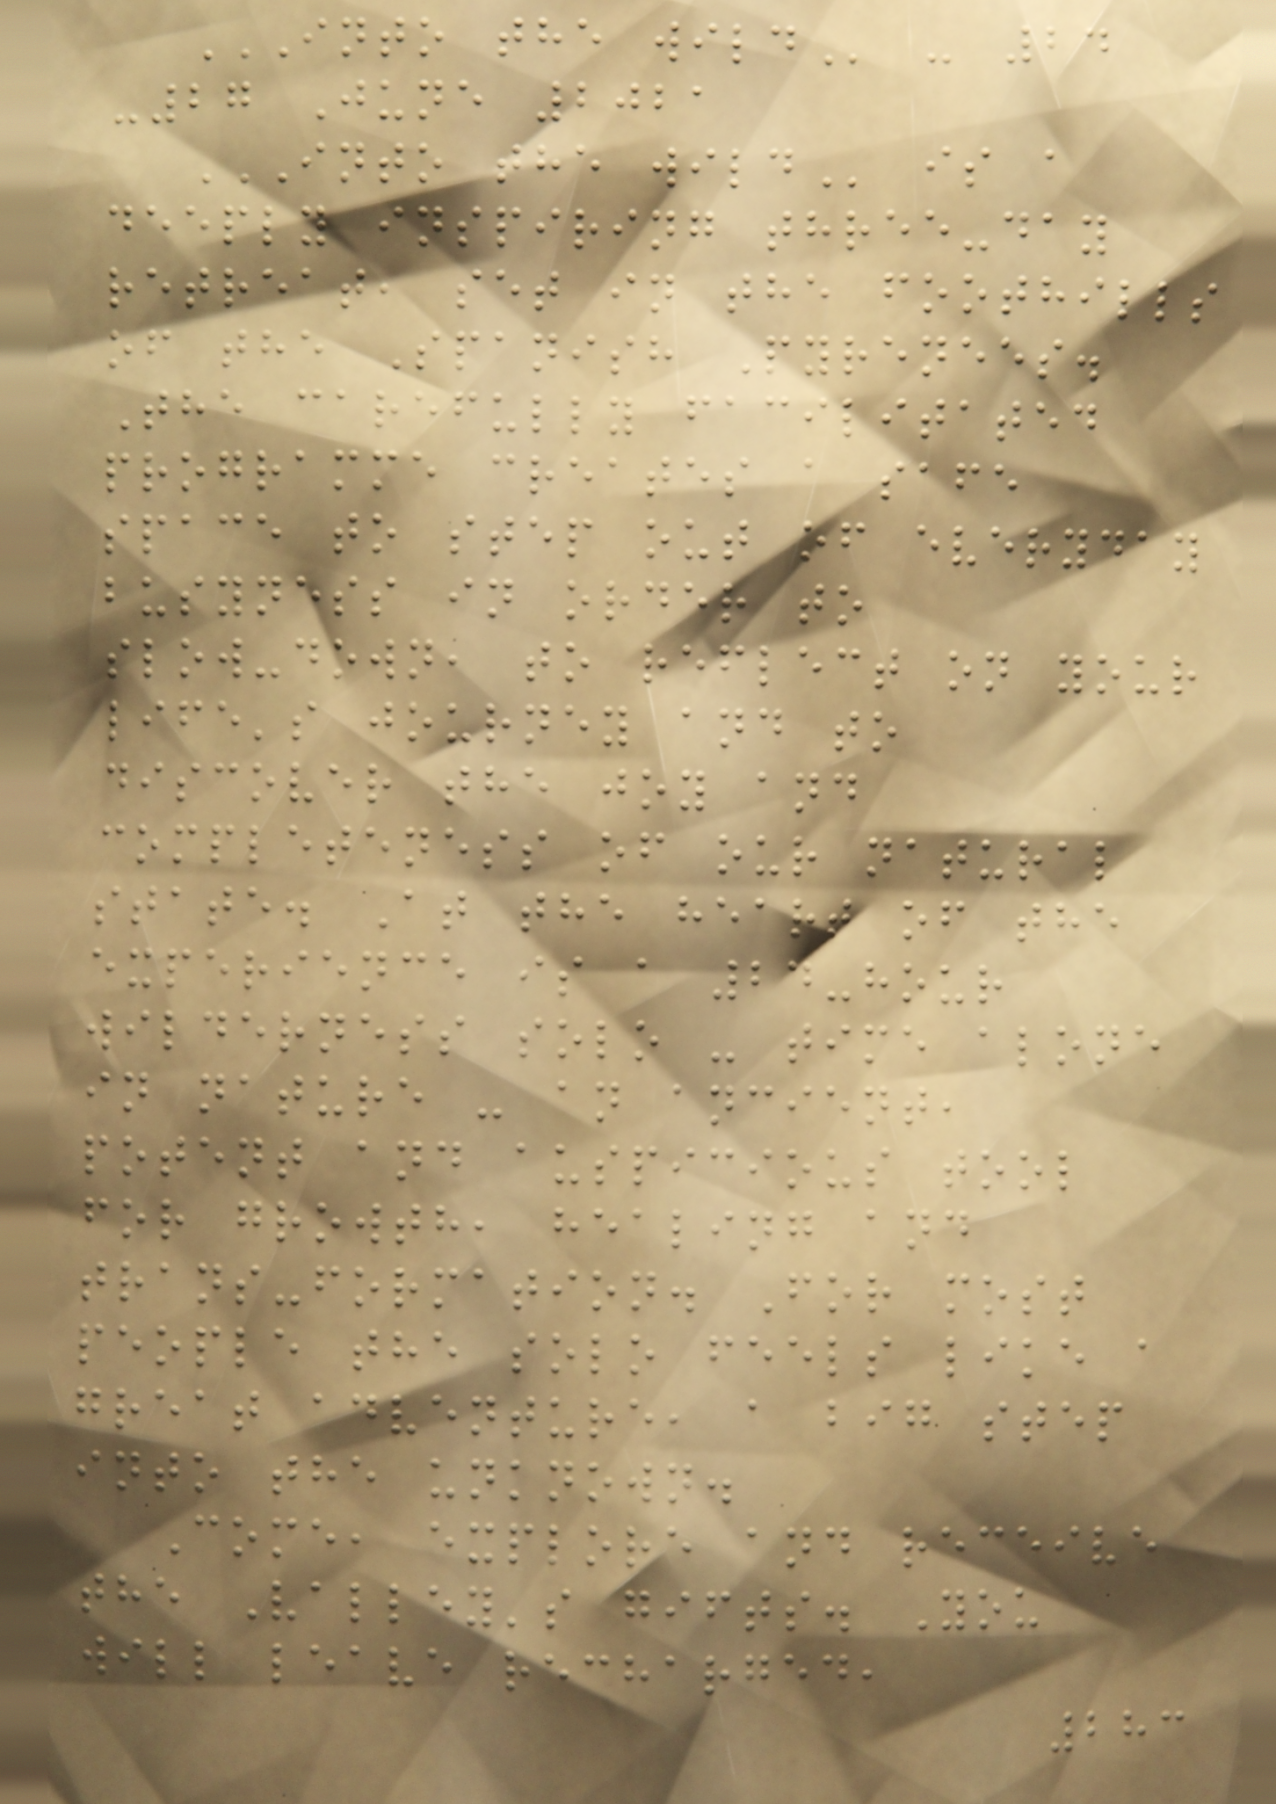INTO THE WILD - 24
-27 June 2021
INTO THE WILD is a
deeply inspiring three-day
retreat, set in the foothills
of the Spanish Pyrenees.
The carefully facilitated
programme creates a safe
space to step out of everyday
busyness in order to
slow-down, to reflect on your
life's journey and to
discover the joy and
completeness of our natural
state. At the heart of the
experience is a 24-hour
wilderness solo - time alone
in nature - an ancient,
potent and auspicious tool
for growth, healing and
trans-formation. For most
people the solo feels like a
great adventure, a big step
into the unknown.
Come, explore and receive
the Valley's gifts. You
will leave recharged,
283
